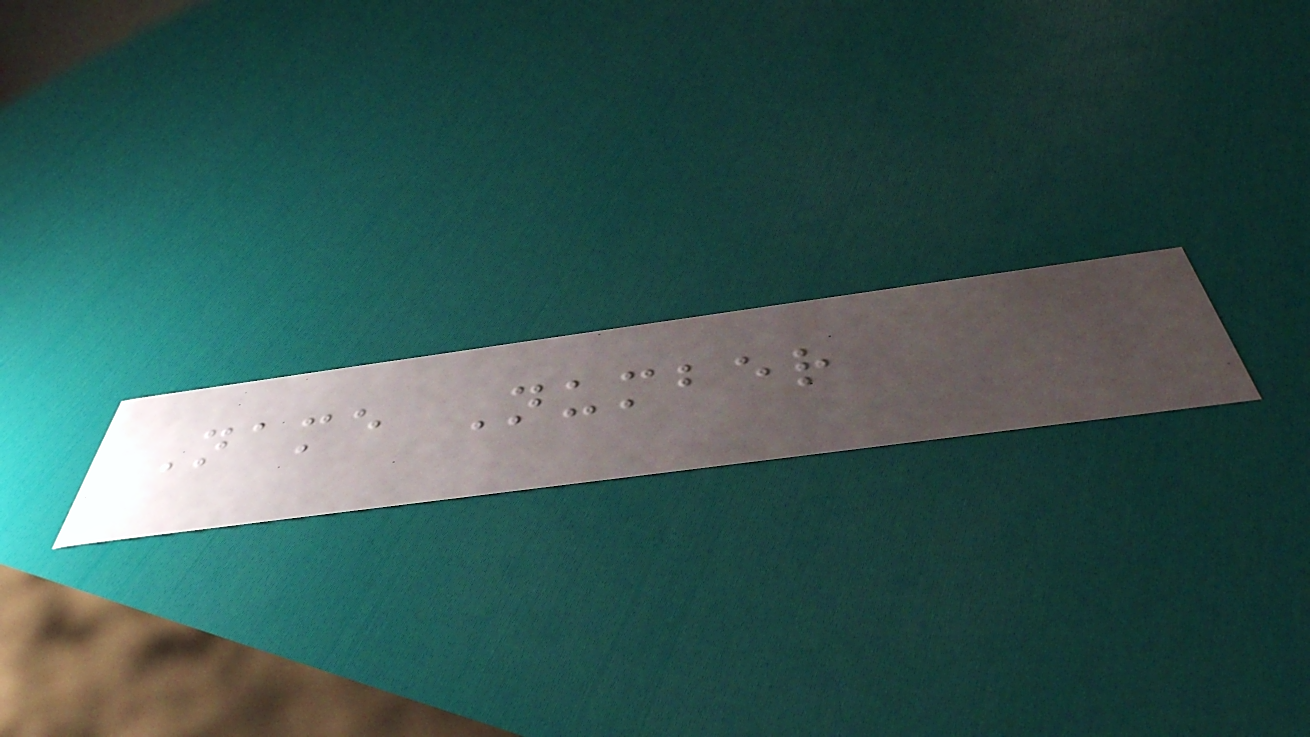Name Number
